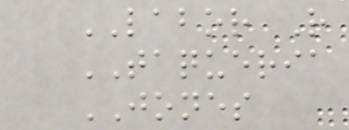LABOR R
TAQUERIA
JONES
